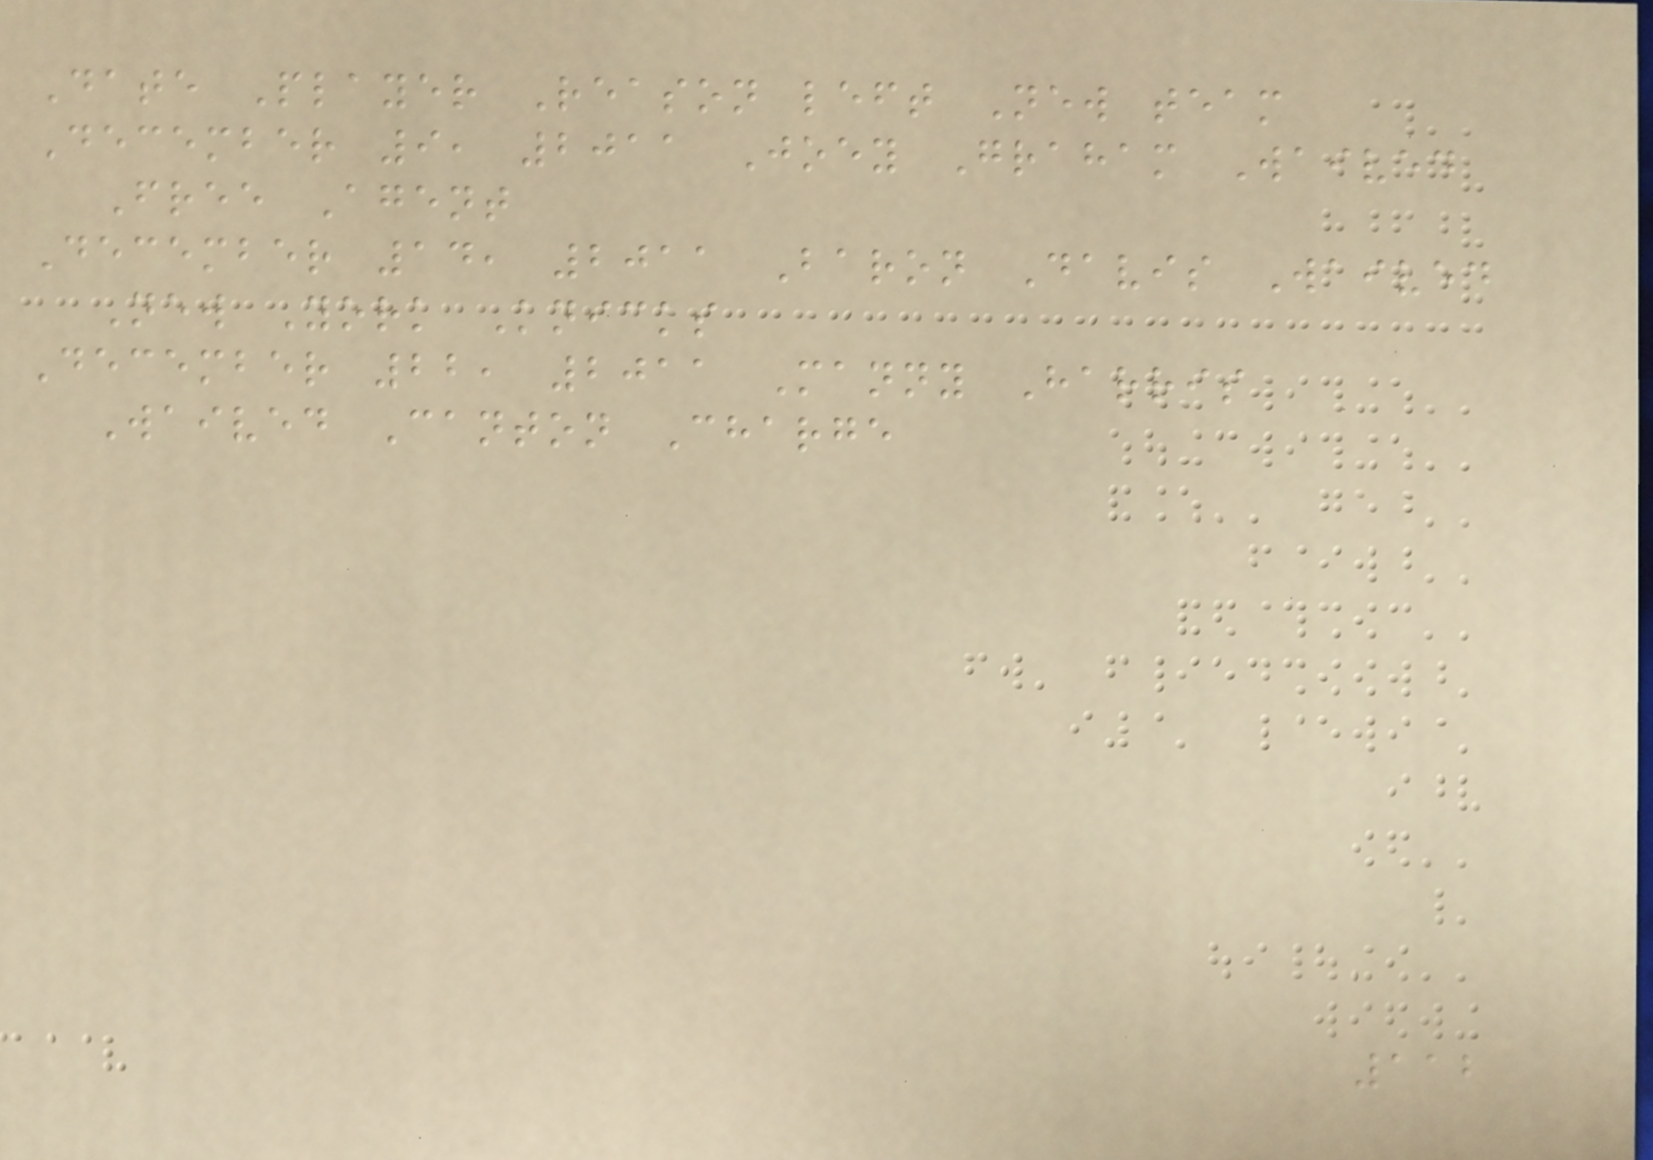Date Player Reason left New team
December 9, 2011 Joey Graham Waived
Free Agent
December 14, 2011 Baron Davis Waived
New York Knicks
December 22, 2011 Manny Harris
Waived Canton Charge
112
